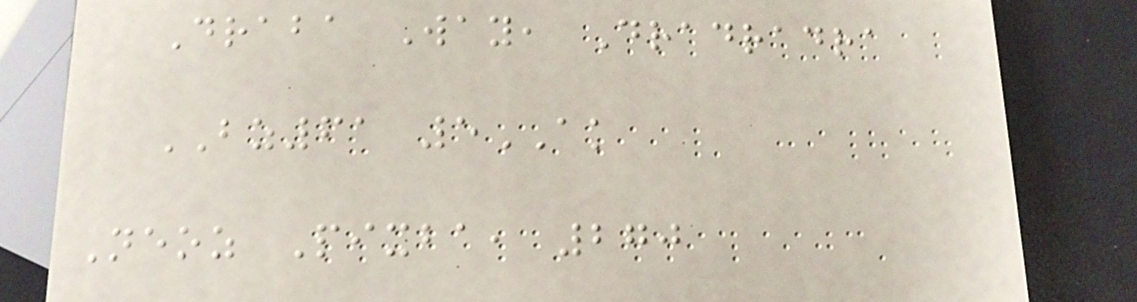Draba Way, Dradradra
BZ61 5AK
Neoz Pixba, 270
